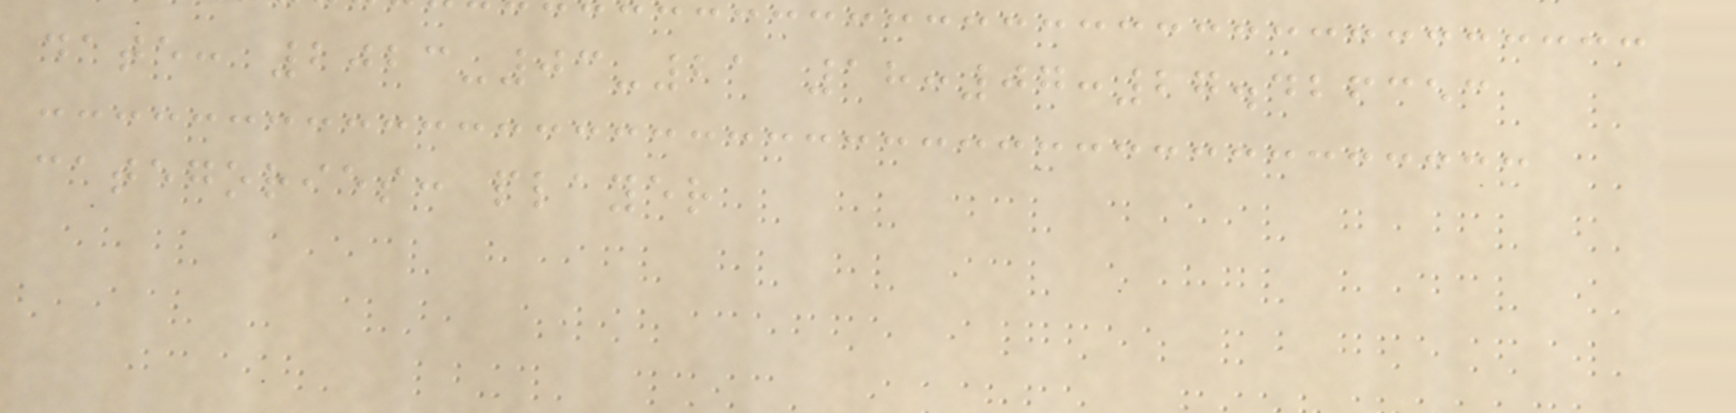date: 2023-03-21 18:07:27.426353
categories: player
